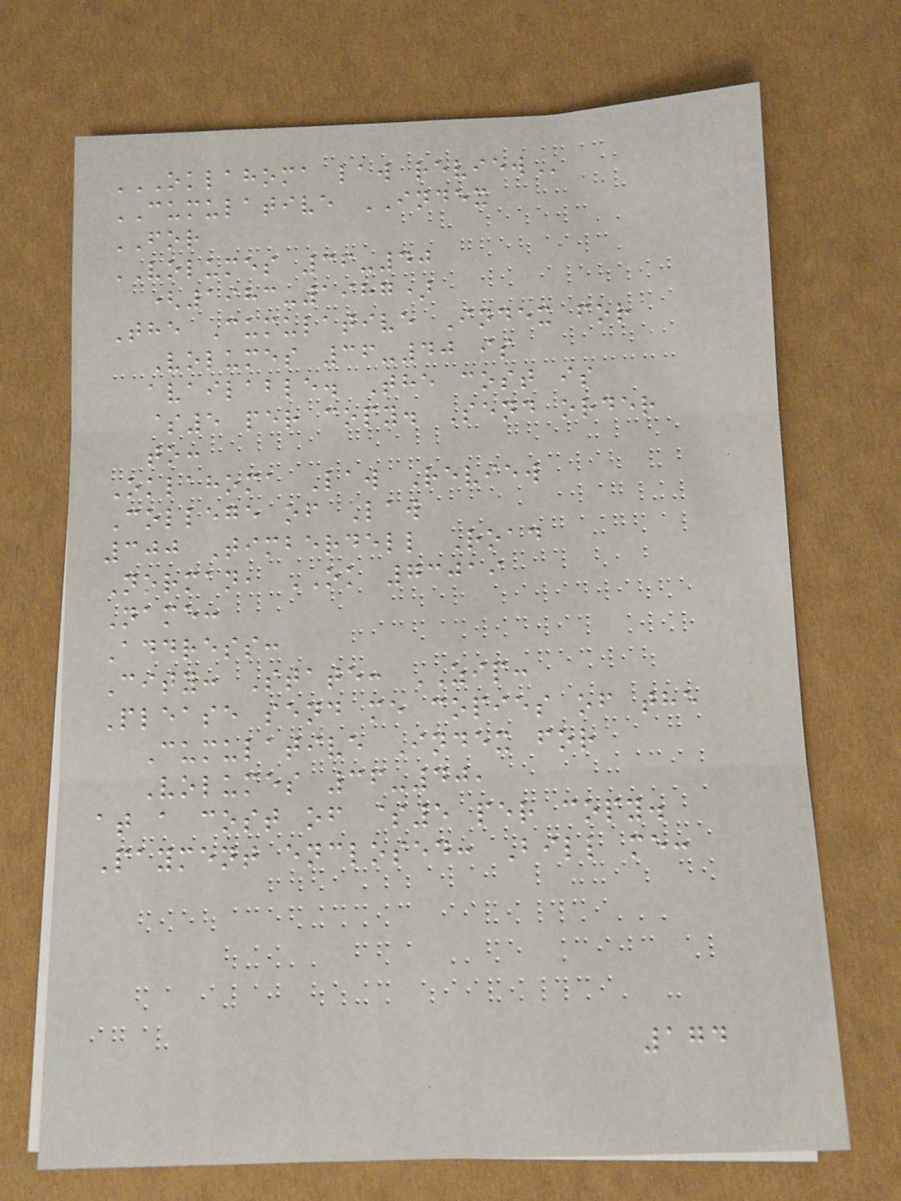OKLAHOMA LAW REVIEW
CUMULATIVE INDEX
FOR
VOLUMES 36-40
(1983-1987)
The Cumulative Index for
Volumes 36-40 is
available. The cost is
$5 per copy. Send order
to:
Oklahoma Law Review
College of Law
300 Timberdell Road
Norman, OK 73019
Name:
Address:
City: State: ZIP:
Please send me copies of the
Cumulative Index for
Volumes 36-40,
at a cost of $5 per copy.
Payment enclosed: Bill me:
174
